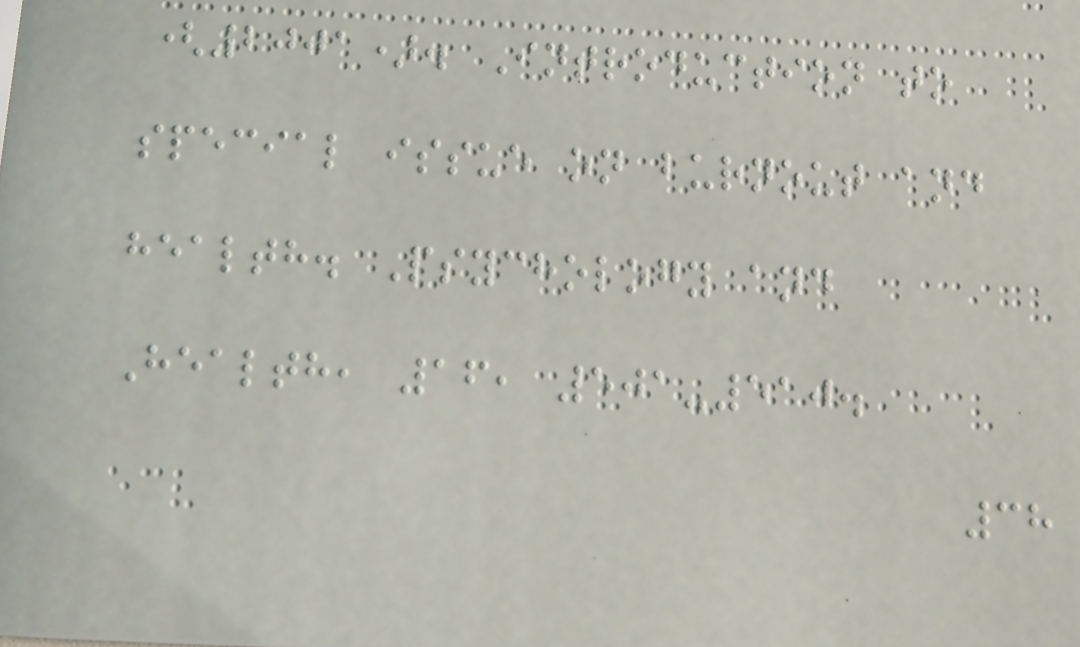(2001). Introduction to
special issue on burnout and
health. Psychology and
Health, 16, 501-510.
38
